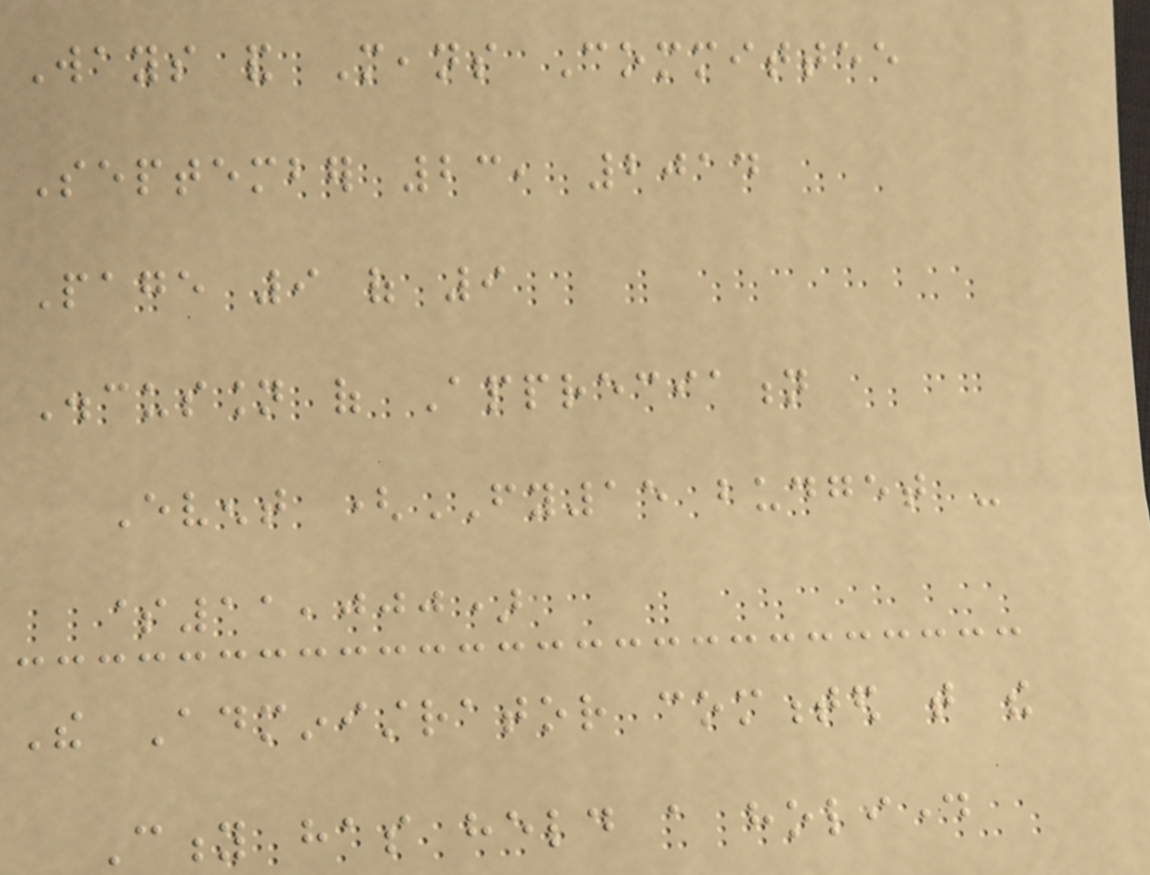Ways and Means Committee
September 23, 2014
Page 9 of 9
Discussion of Appreciation
Event (FY15 budget -
$11,000)
The Administrator commented that the
City has held a holiday
